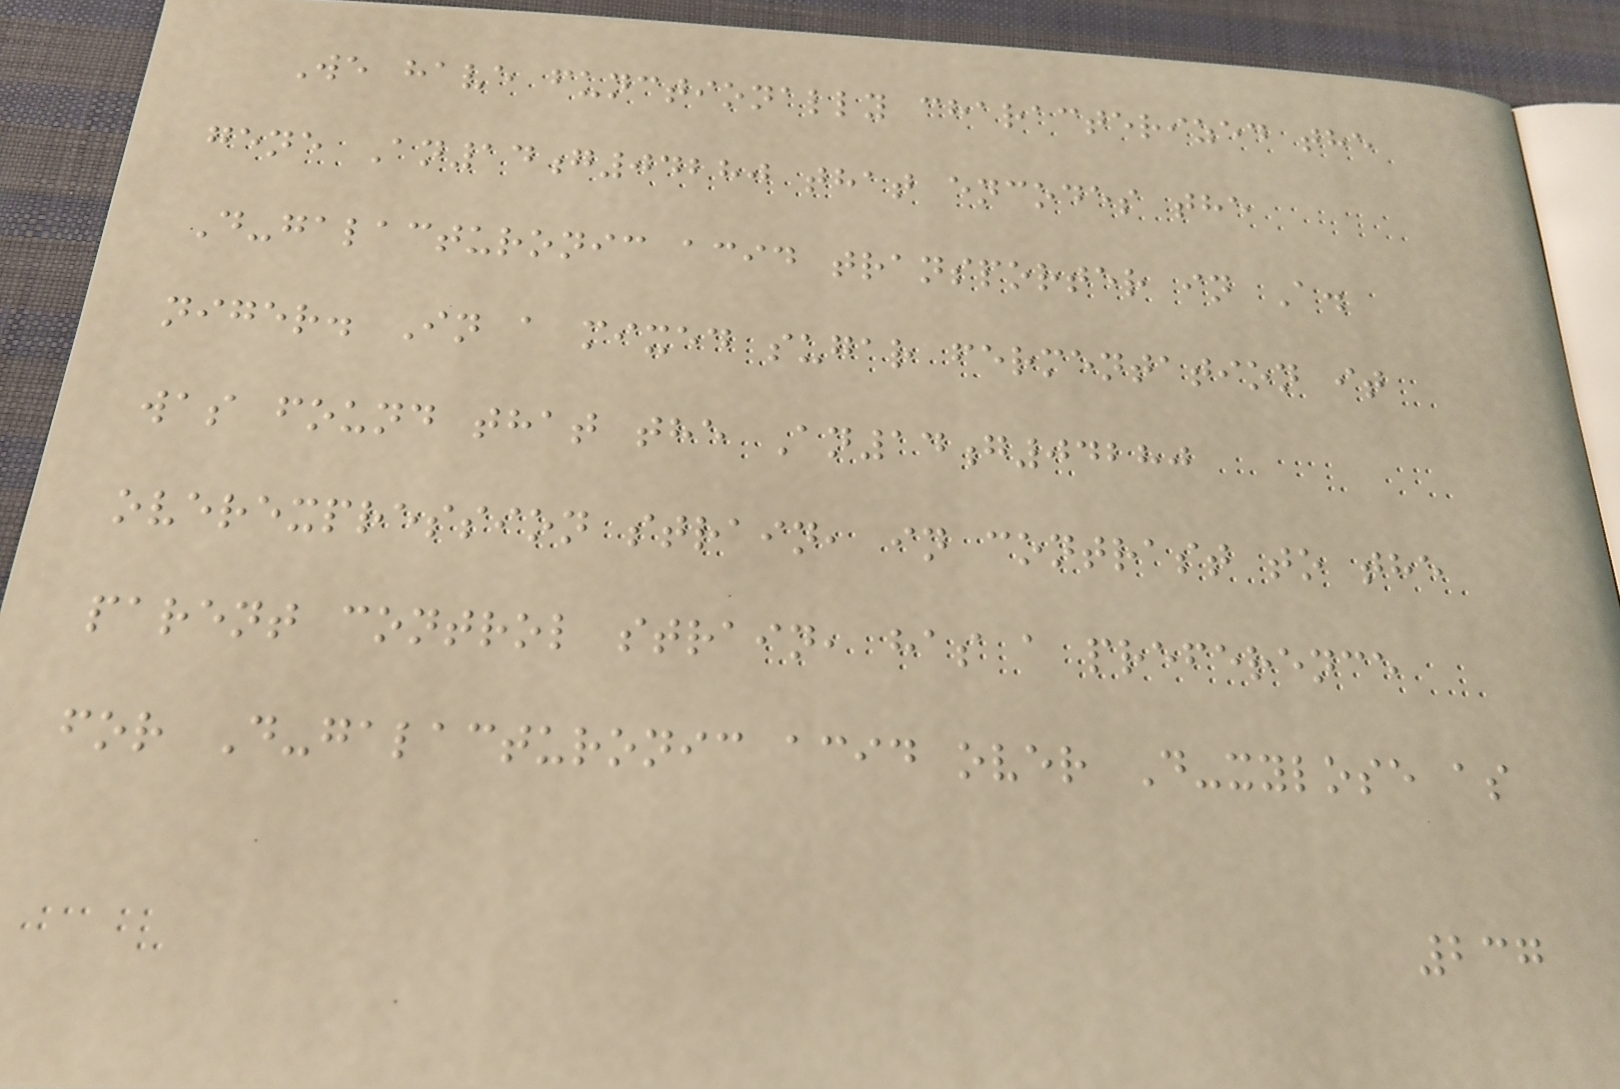We have functionally characterized the
gene An14g04280 that encodes the
D-galacturonic acid transporter in A.
niger. In a mixed sugar fermentation it
was found that the An14g04280
overexpression strain, in contrast to the
parent control strain, has a preference
for D-galacturonic acid over D-xylose as
237
